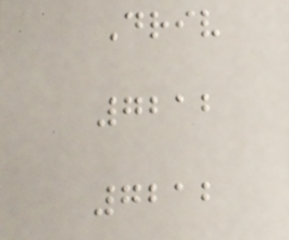Driv
7212
7212
